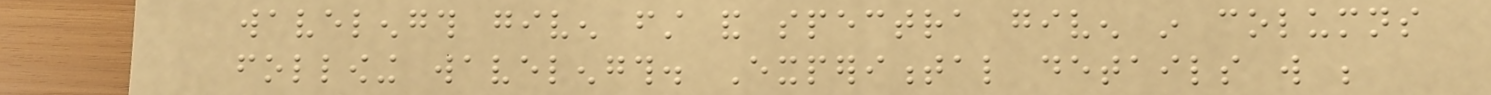wavelength given first and spectra given in columns
following wavelength. Experimental details will be
